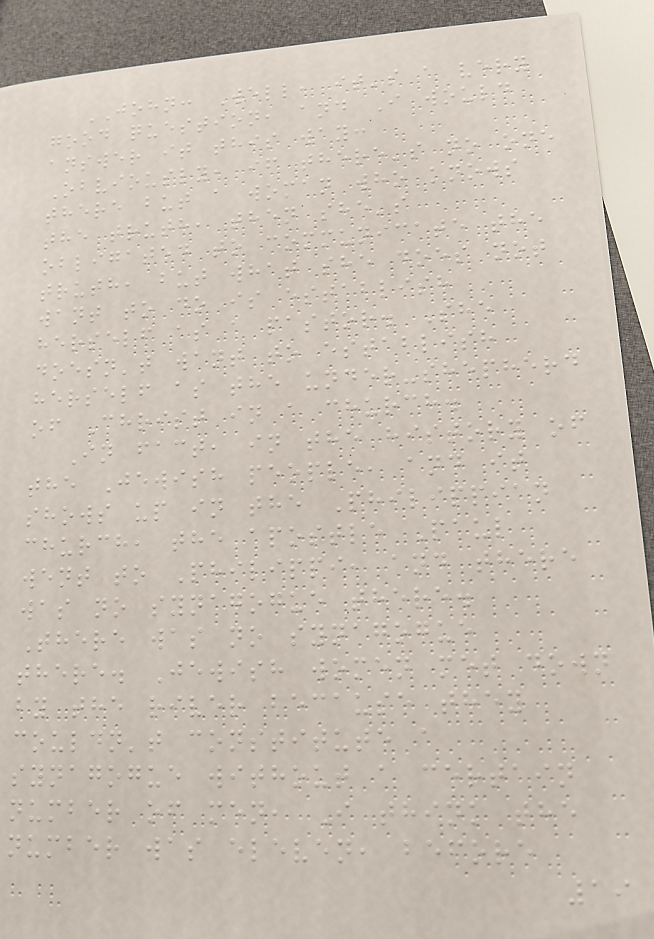JOHN: Well, it's a very
good question, and I would
answer it this way:
Obviously, if there's no one
there but a woman who knows
the truth, then she's
obligated to communicate the
truth, but what she does not
want to do is establish
herself as a pastor. She
doesn't want to establish
herself as the under-shepherd
of Christ in a church.
In fact, in the history of
the Jewish people, and it
shows up in the Philippian
church, the apostle Paul
went to Philippi, and there
was no synagogue there.
There was no synagogue
there. Jewish women met down
by the river because they
couldn't constitute a
synagogue without a certain
number of men, I think the
number was eleven, before
19
